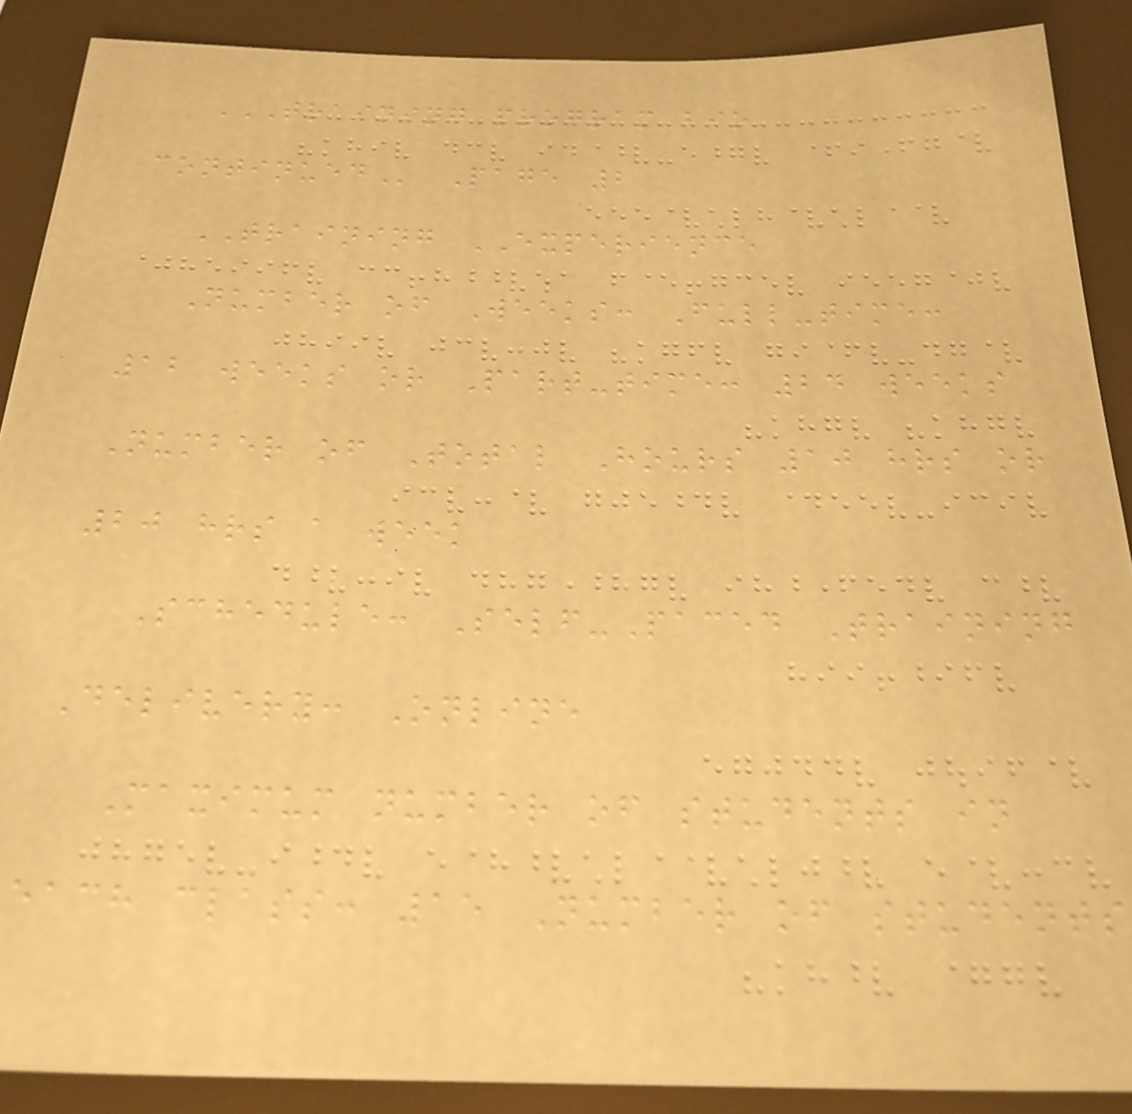TRAINING PROGRAM BIO
CONTINUED Page 2
TRAINING EXPERIENCE
Number of Weeks: Full-time:
12 weeks or Part-time: 24 weeks
Number of Total Hours 10 hrs or
20 hrs a week
Schedule: Self-Paced Training
Delivery: Online
Maximum number of students in
each class: 15 Number of students
